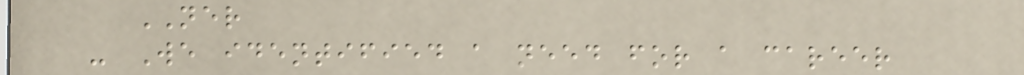NER
- We identified a need for a career
